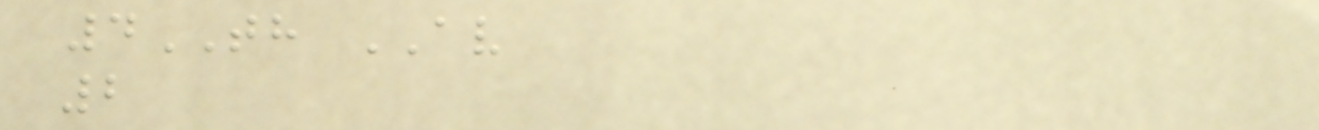4TH AV
2
